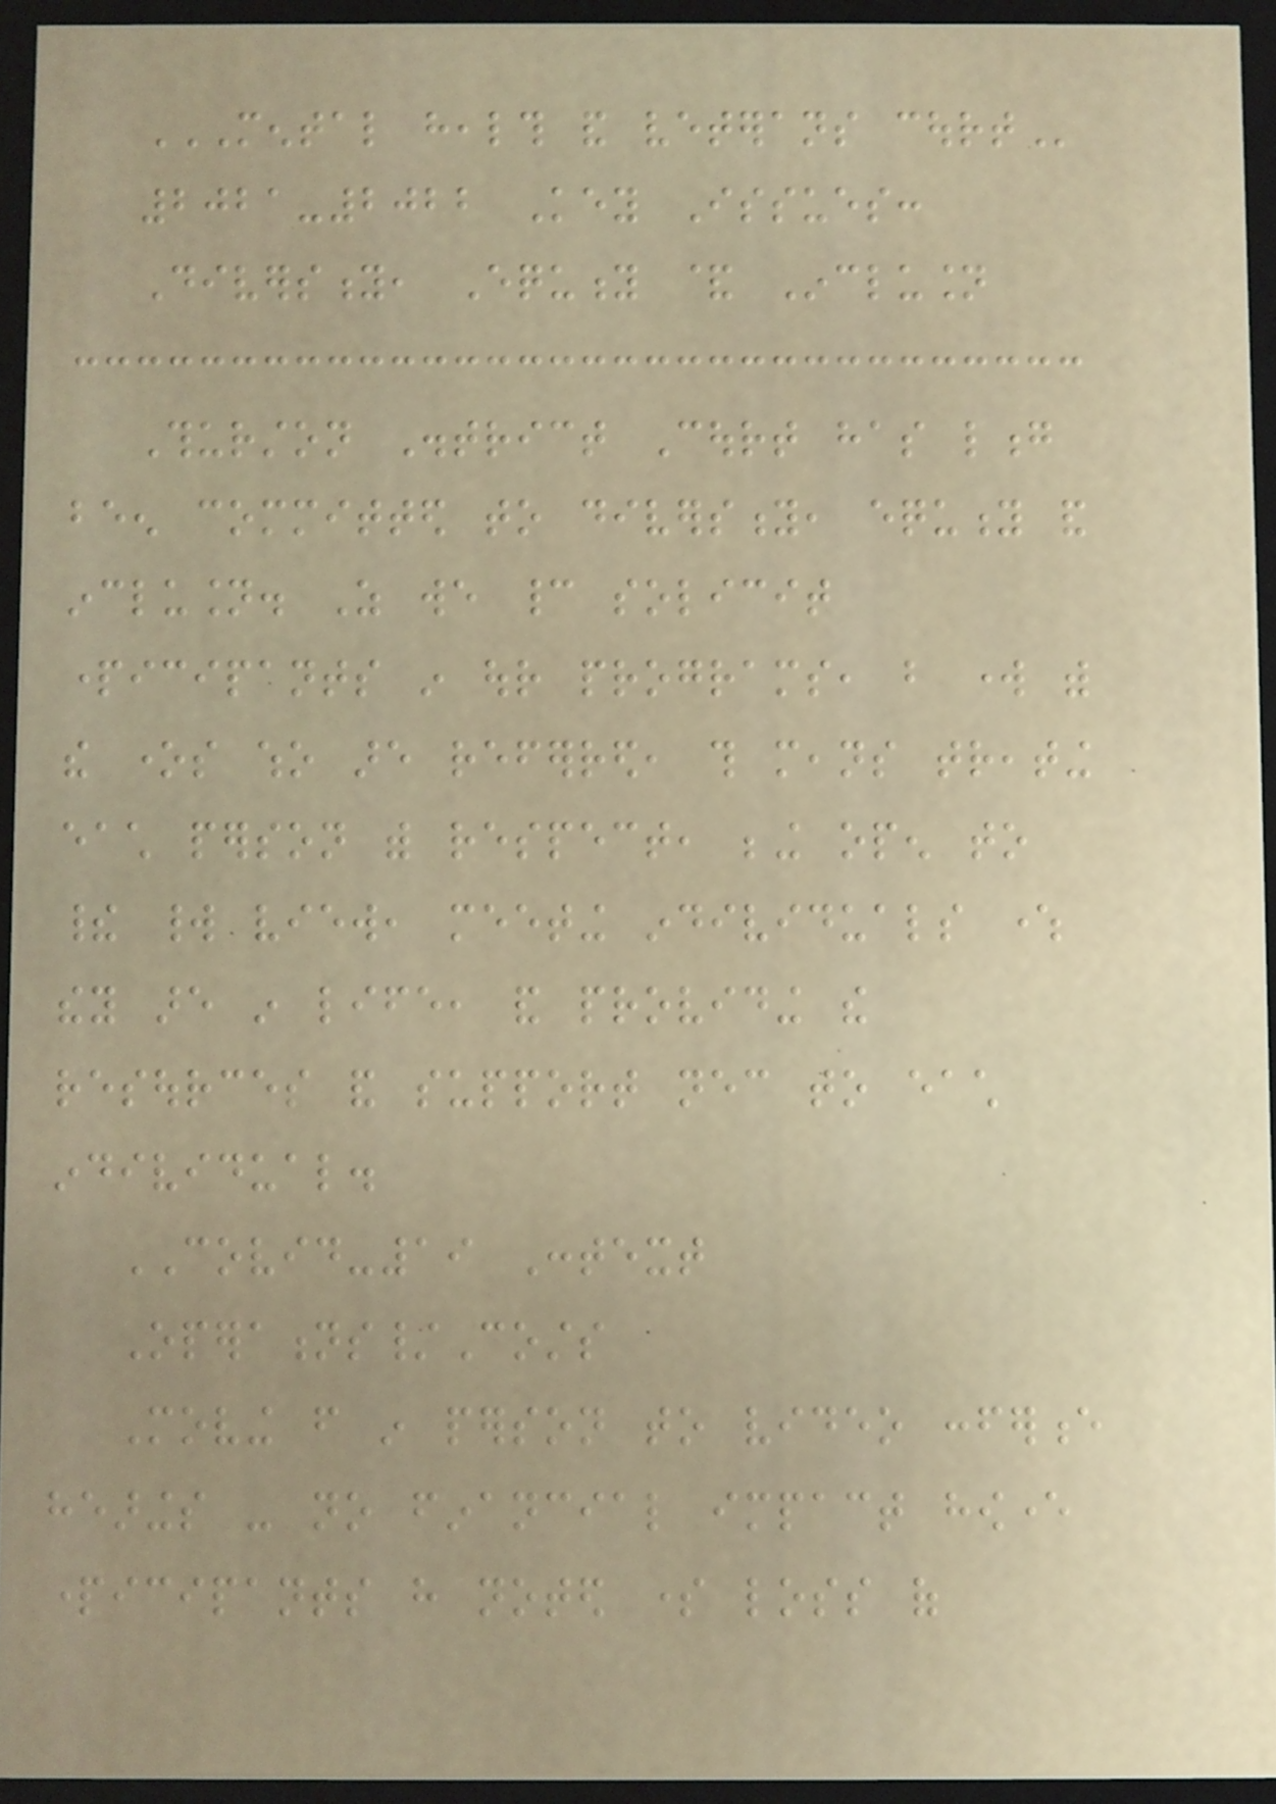MENTAL HEALTH AND VETERANS COURT
2021-2022 Key Issues:
Diversity, Equity & Inclusion
Thurston District Court has long
been committed to diversity, equity and
inclusion. As we cannot solicit
participants in our programs, but work with
the ones who are referred, this means treating
each person with respect, being open to
their world view, meeting individuals where
they are in life, and providing the
resources and support necessary to each
individual.
COVID-19 Context
Operations/Costs
Moving from in person to video conference
hearings - no financial impact however
participants have noted some loss of
